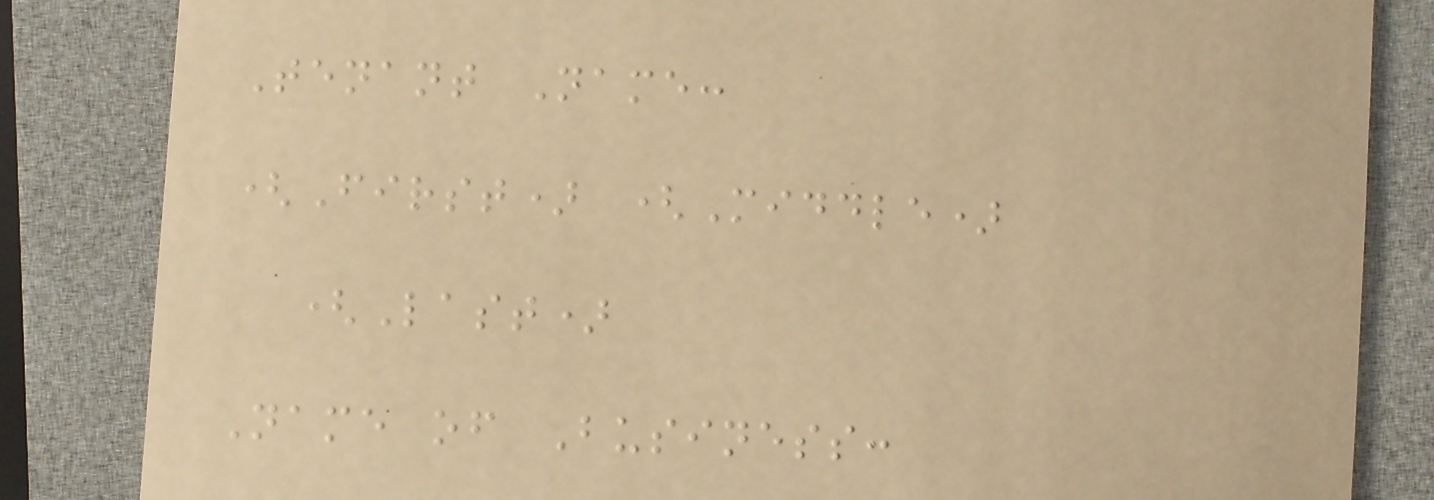Tenant Name:
(First) (Middle)
(Last)
Name of Business:
